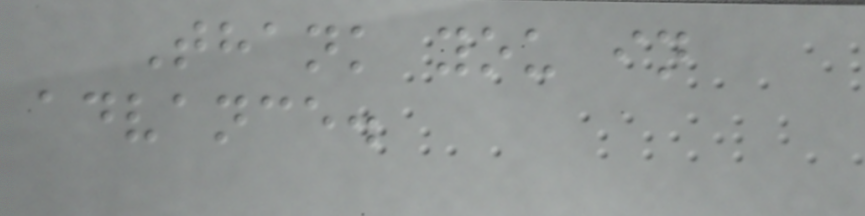Thank you in
advance.
